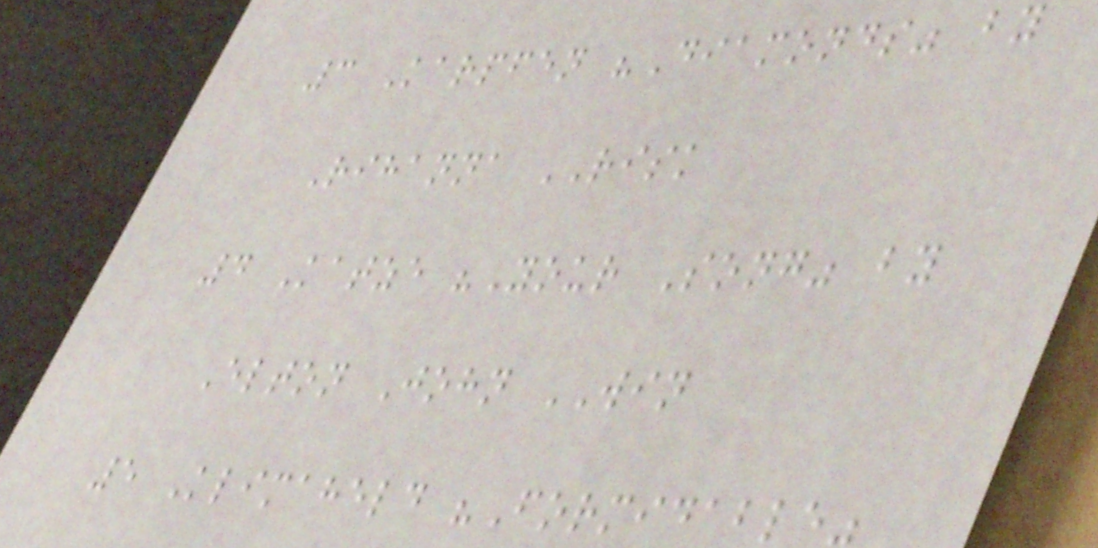3 Karpfen "Diamonds" by
Rihanna RISK
4 Katze "Your Song" by
Elton John WIN
5 Klimaheld "Formidable"
